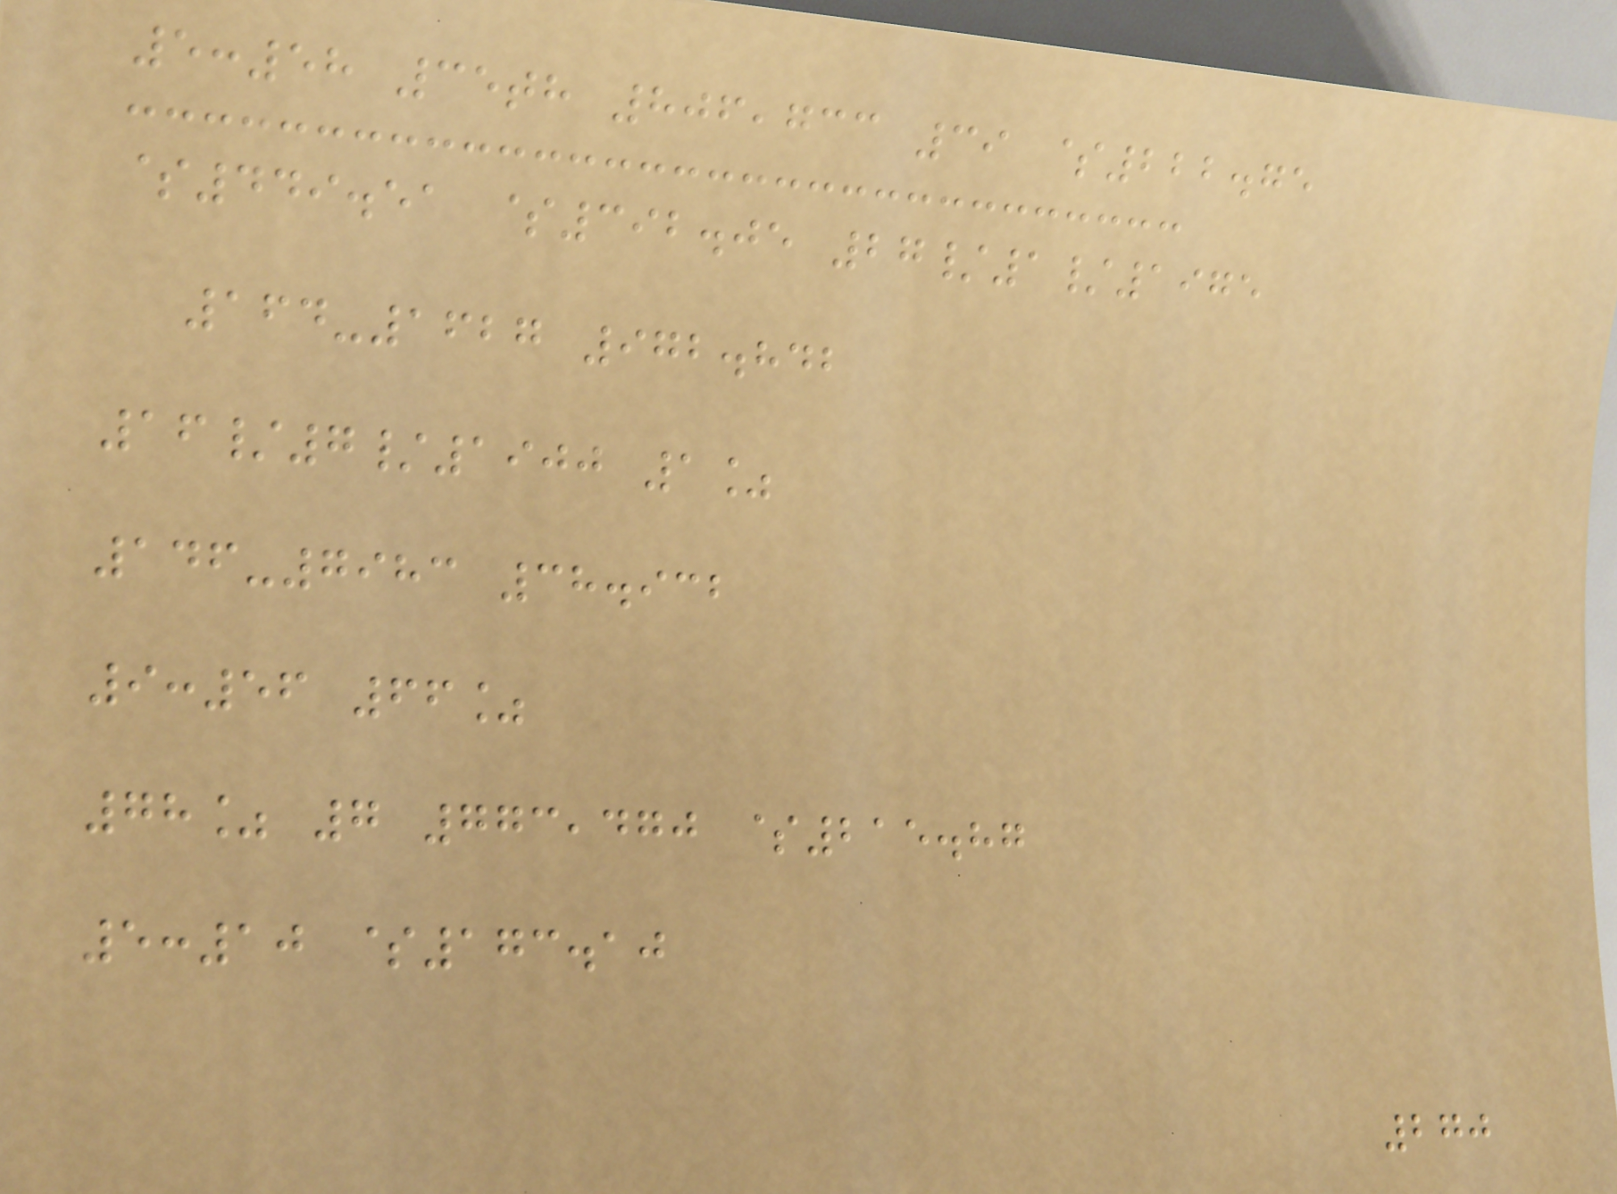5:58 35th 806,733 39 $222.75
$449.51 $392.05 27/1/1975
164-1627 972.842
16/7/1900 1%
146-7983 38.932
9:56 66%
78% 7 773,470 $215.87
5:10 $173.10
270
